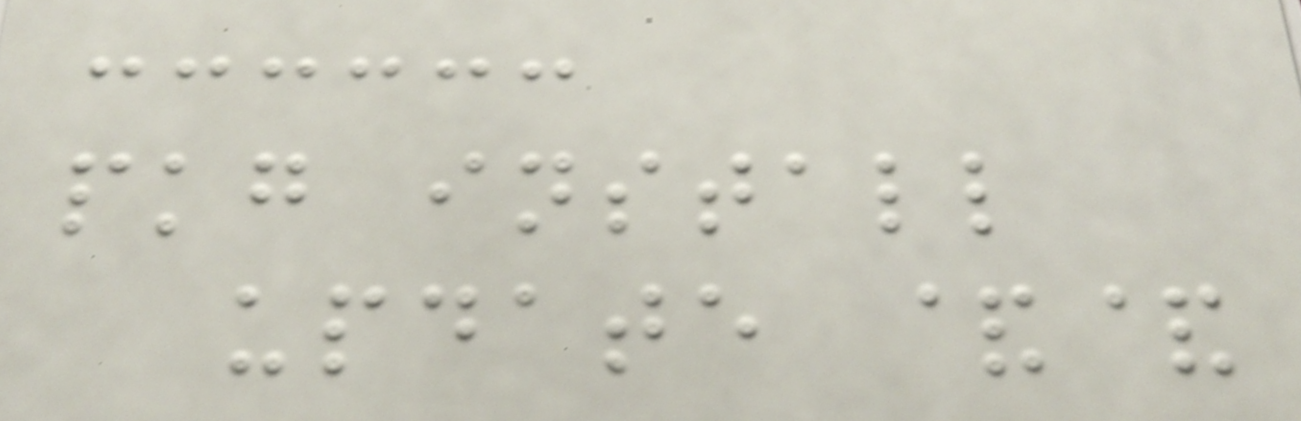pkg install
update &&
